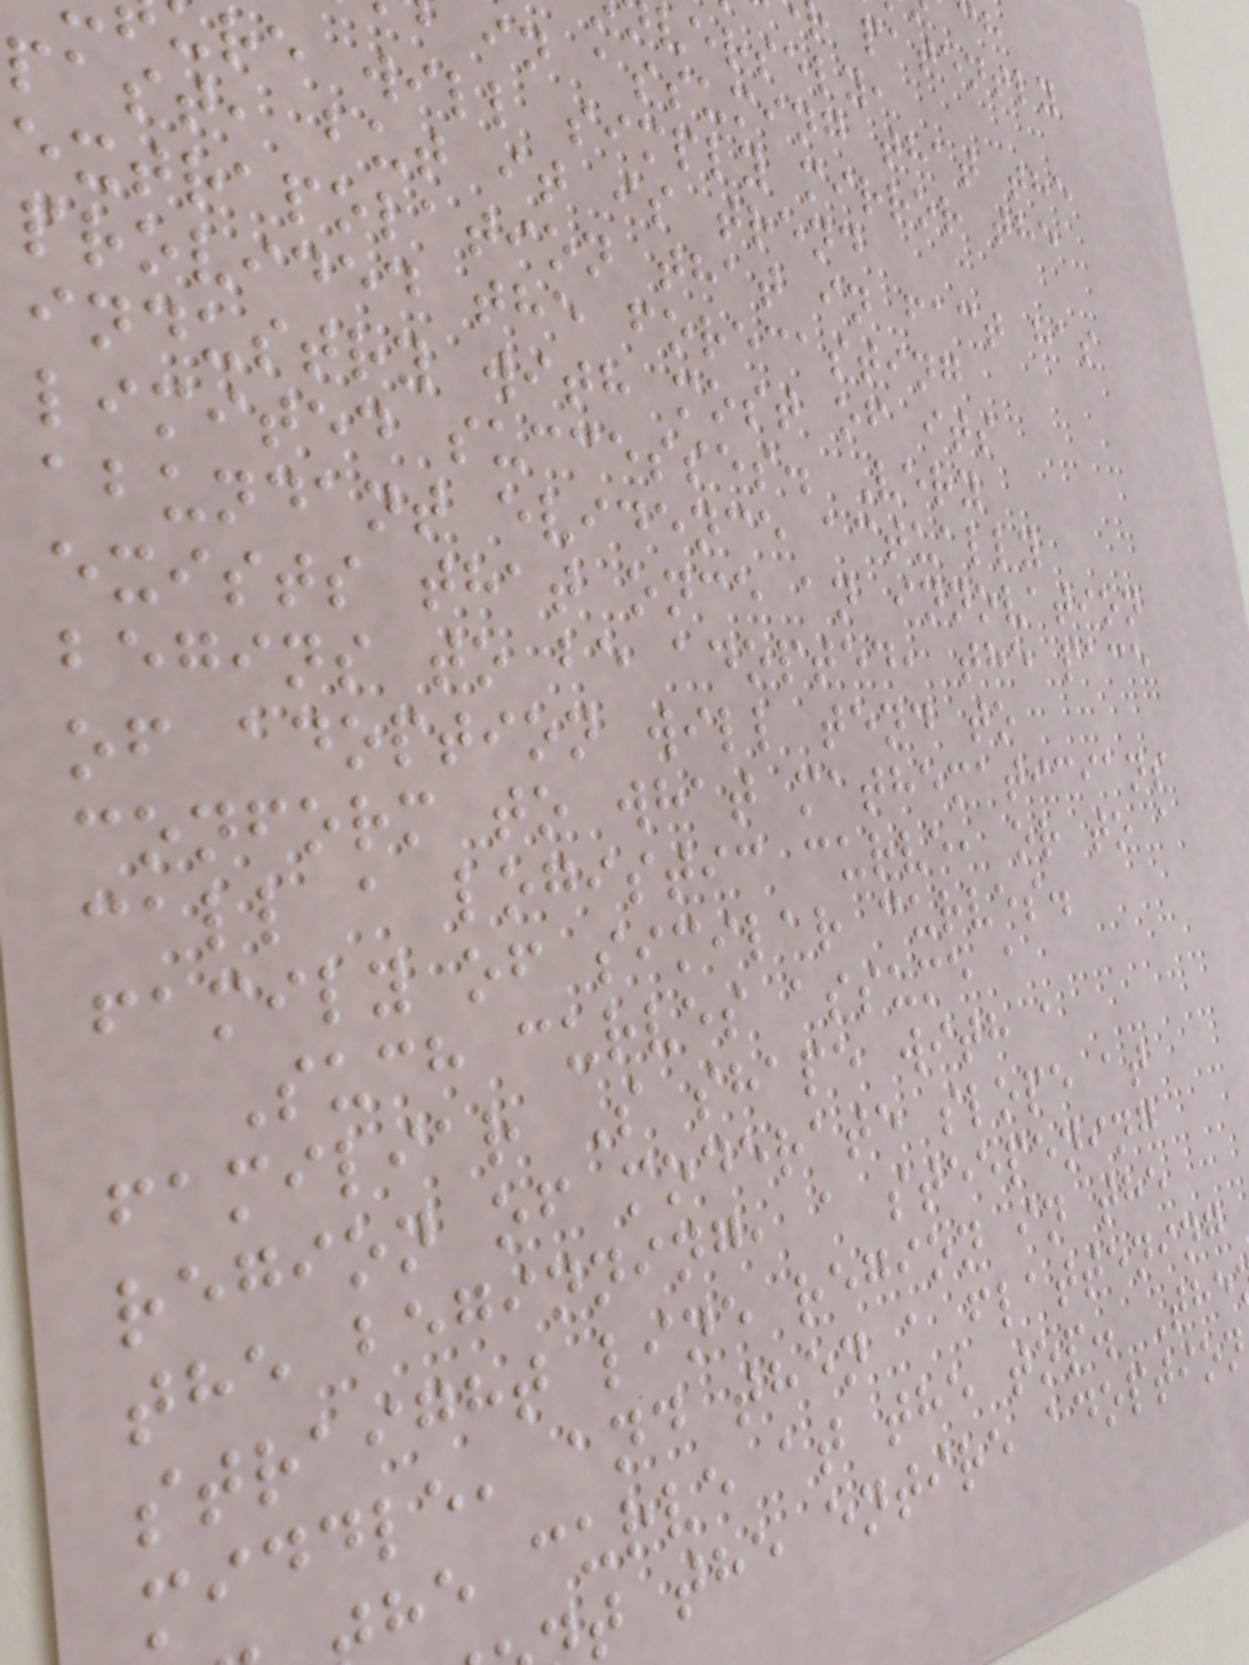patently
versely,
in assuming that the
re will simply mirror the
past, but it is trend
extrapolation that in fact has
provided the forecasting
industry with most of its
limited successes. Very
abundant evidence actually
exists that once an innovation
begins to be adopted, the pace
of adoption will tend to
conform to what mathematicians
call a logistic curve, or to a
family of similar curves.
Such curves assume a
familiar S shape with a
region of moderate slope at
the beginning, a steepening
straight line region in the
middle, and then a flattening
he curve at the top. The
t the entire adoption
